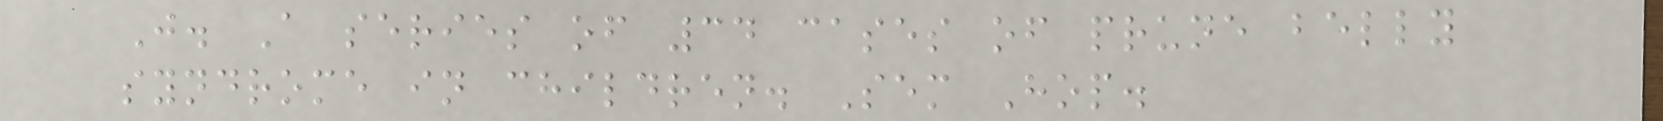J. A series of 34 cases of prune belly
syndrome in children. Sem Hop.
